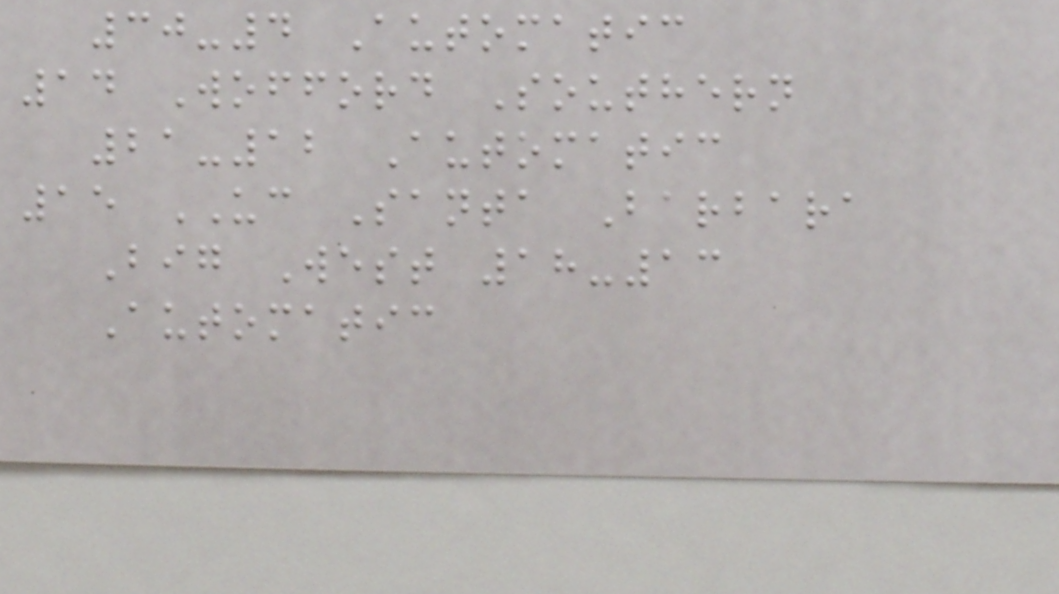30-4 Automatic
14 Wofford Southern
21-12 Automatic
15 UC Santa Barbara
Big West 18-13
Automatic
